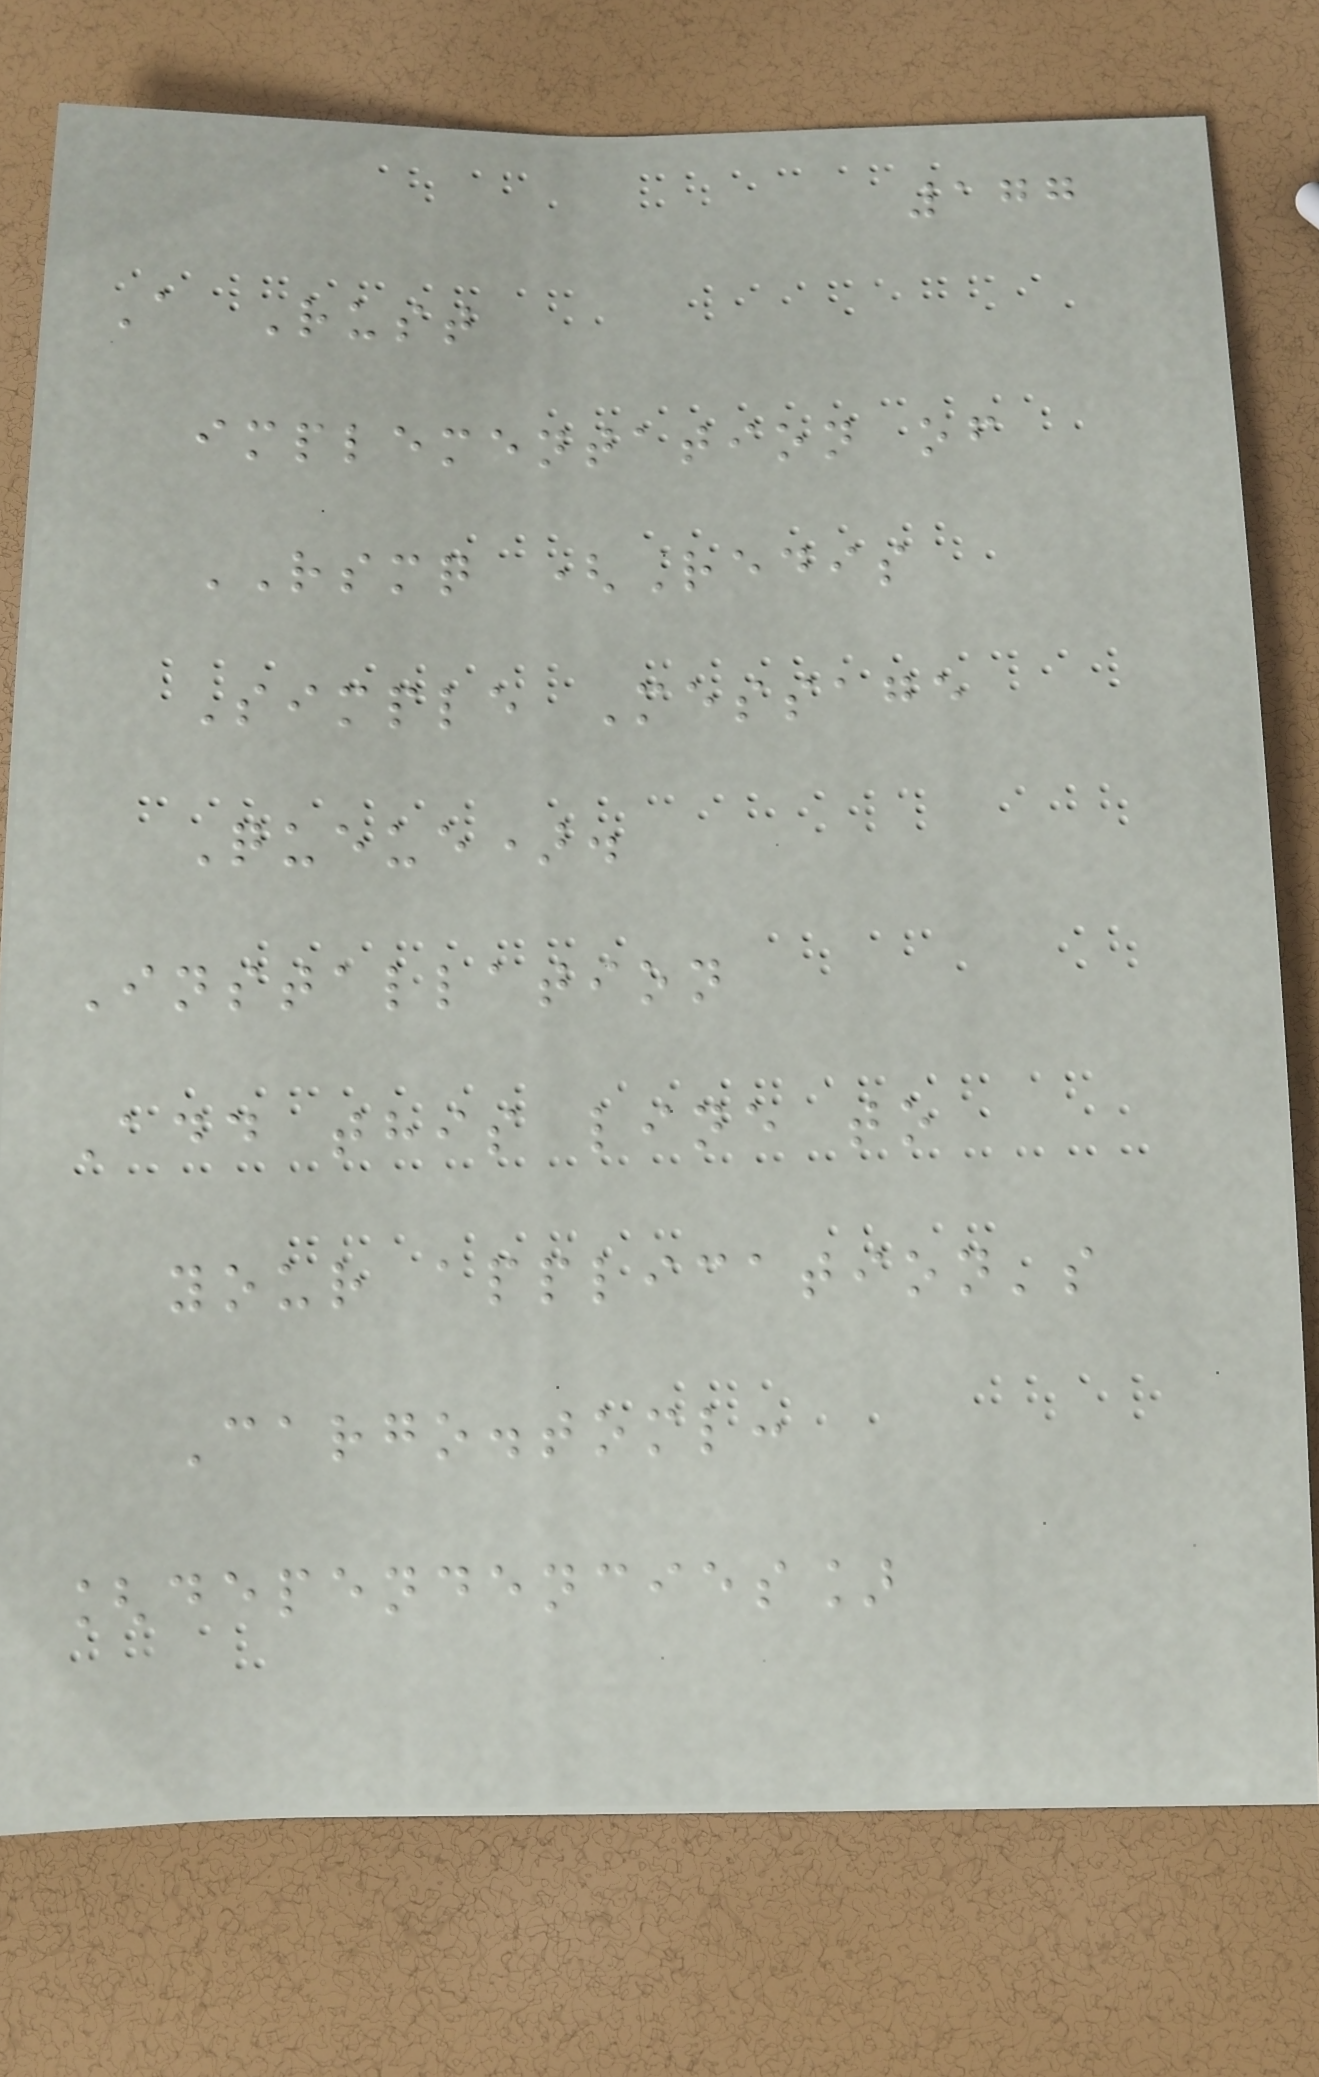177
A Rust
implementation of
RSMQ (Redis
Simple Message
Queue).
Installation
Add this line to
your application's
Cargo.toml:
[dependencies]
